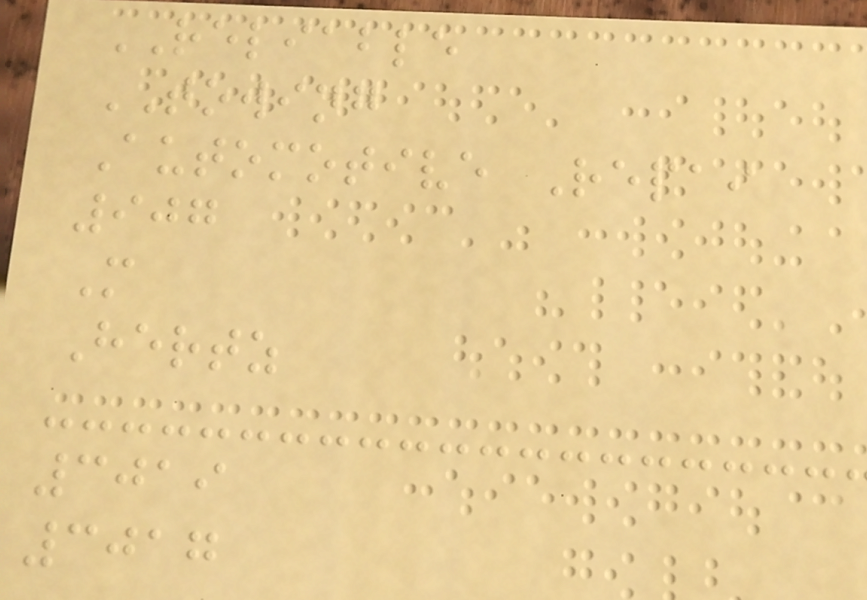RELIABLE
TOWING
Automotive Repai
907
M
Hertz
3019
3017
